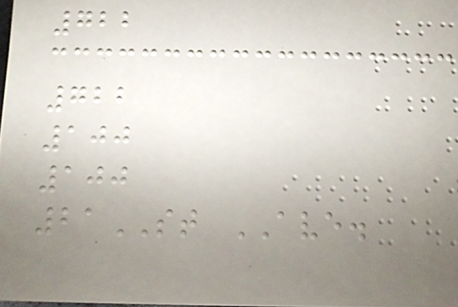722
722
100
100
21ST AVE.
